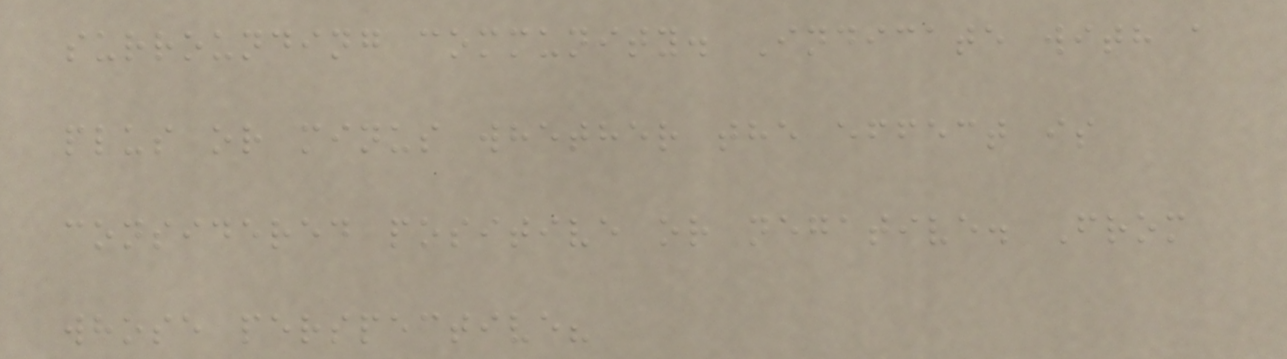surrounding community. Indicate with a
plus or minus whether the effect is
considered positive or negative. From
whose perspective?
